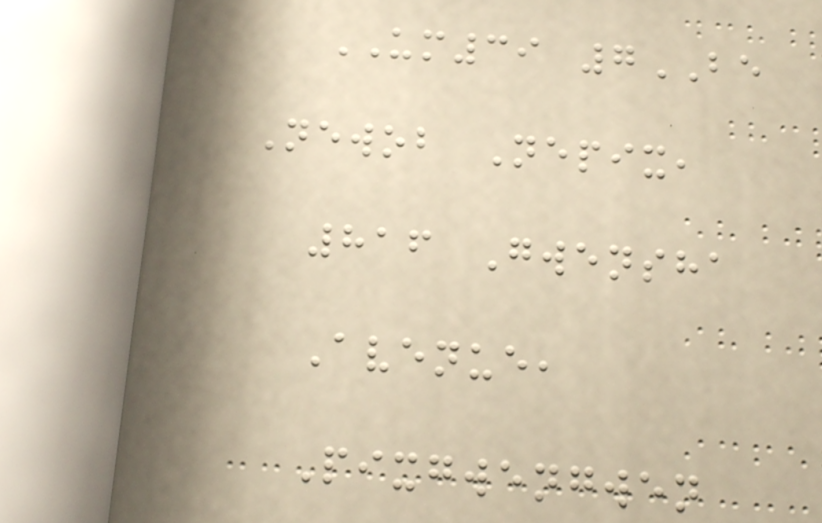UM39 7BE
Newob Nepix,
816 Gwensha
Avenue,
Pixgwengwen
